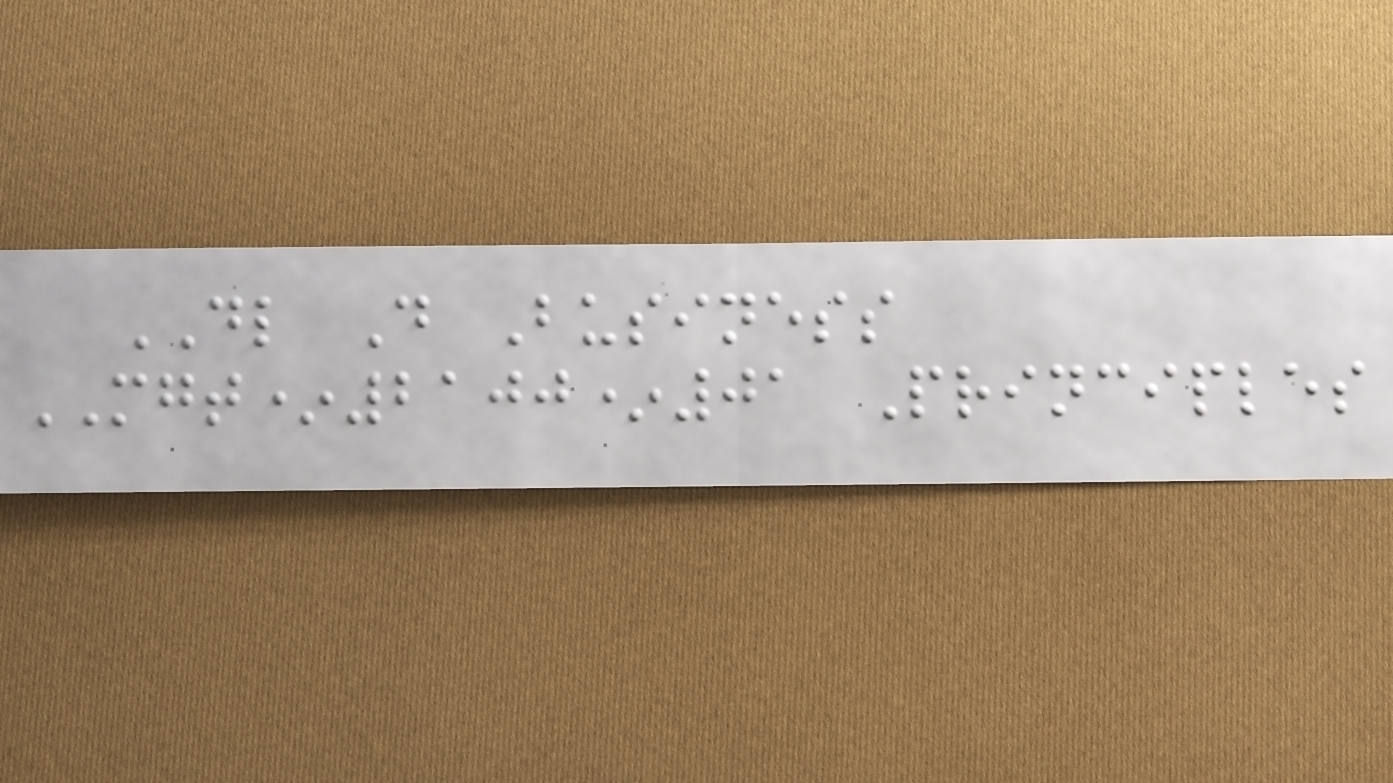DL D Business
MGT*2100*01 Principles
